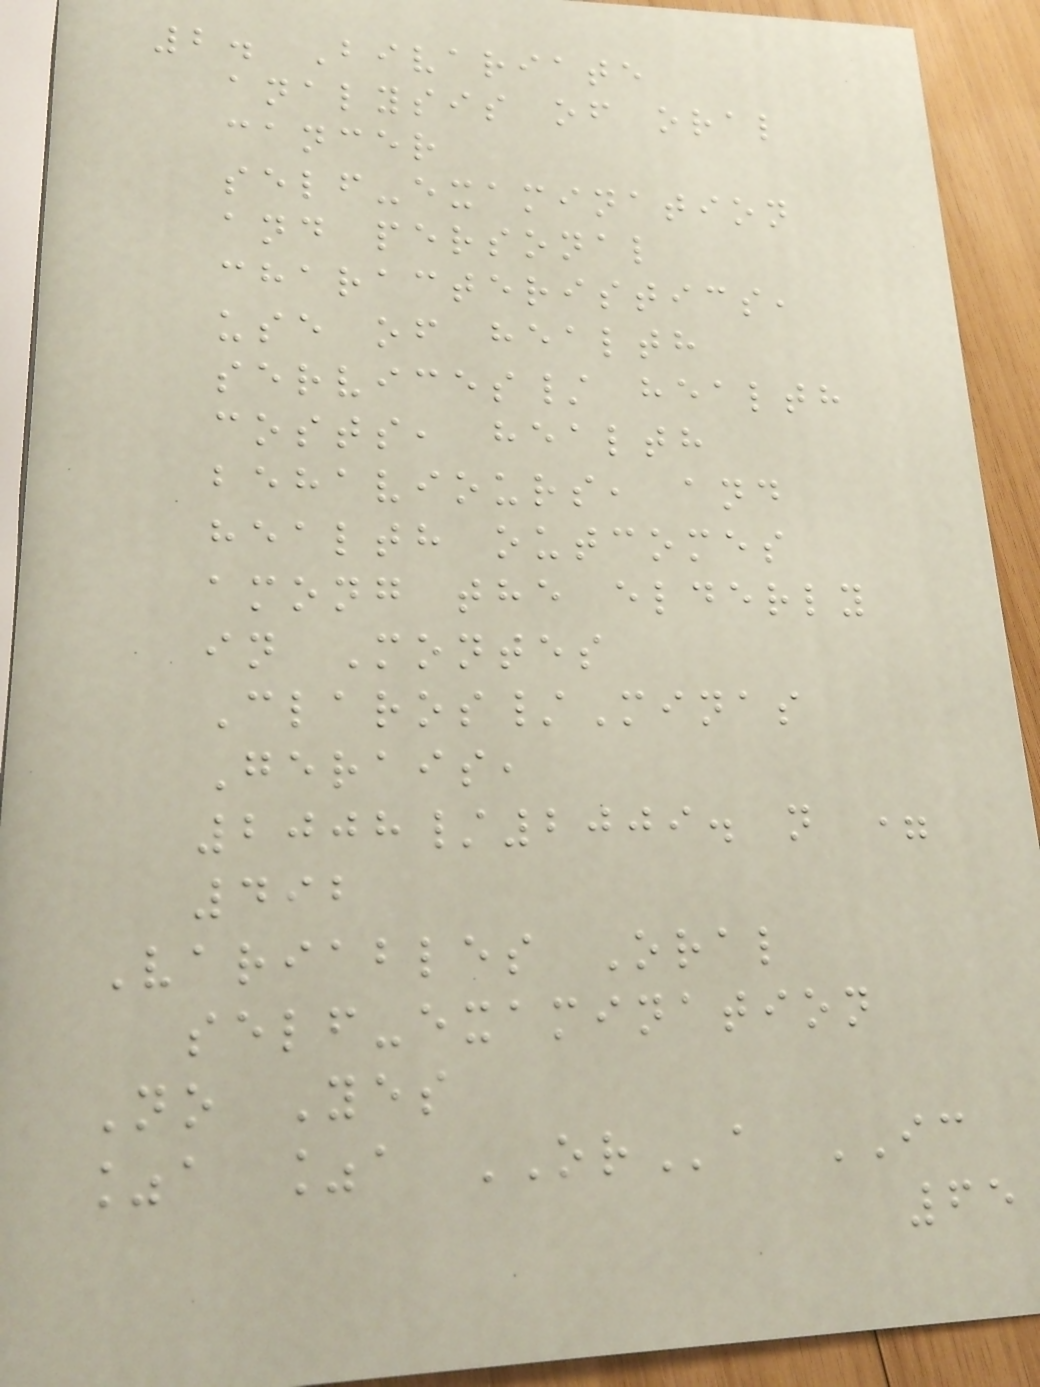2. Bivariate
analysis of oral
cancer
self-examination
and personal
characteristics,
use of health
services/ health
costs, health
behaviours, and
health outcomes
among the elderly
in Montes
Claros/Minas
Gerais,
2008/2009. n =
492
Variables Oral
self-examination
No Yes
%a %a ORa IC
65
